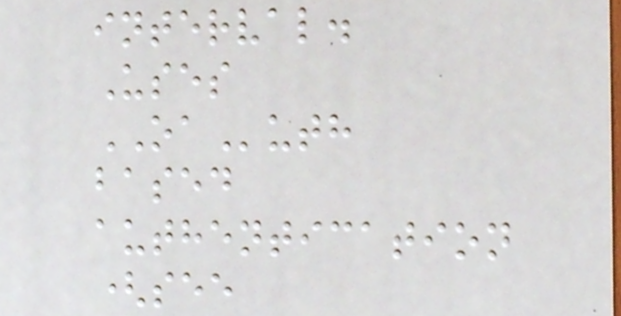interval.
Uses
OAuth
based
authentication
(see
